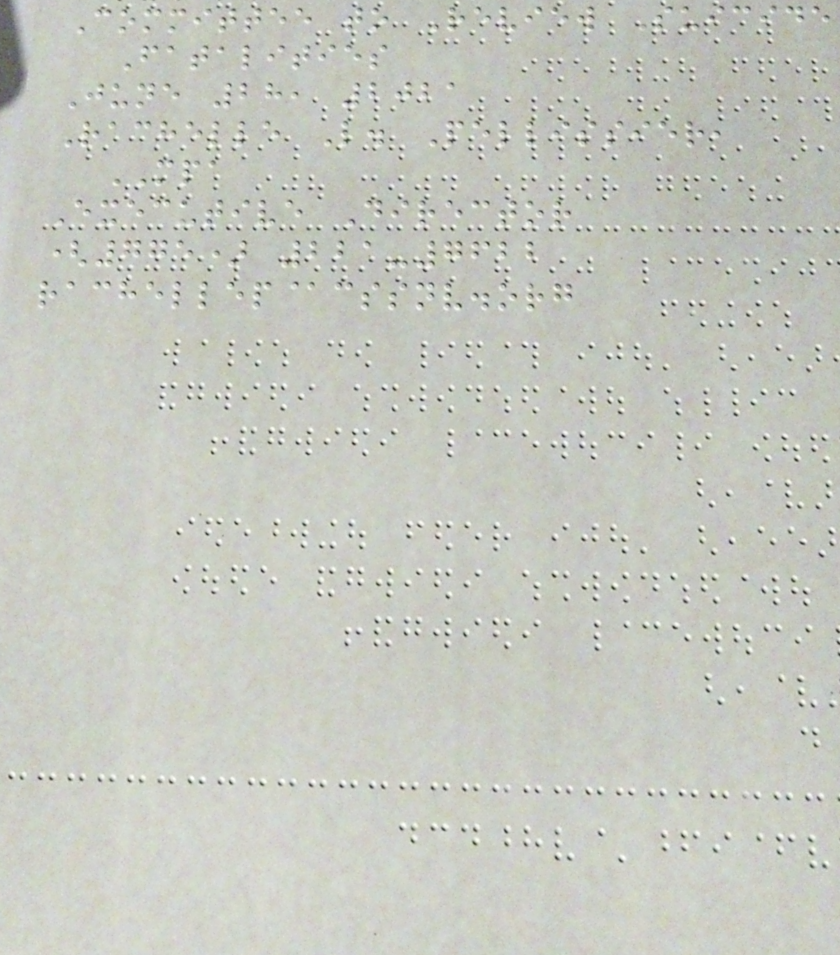Committee to Review Suicide
Fatalities
June 28, 2021
Rachelle L. Pellissier,
MPA
Executive Director
(775) 221-7622
rachellep@cssnv.org
